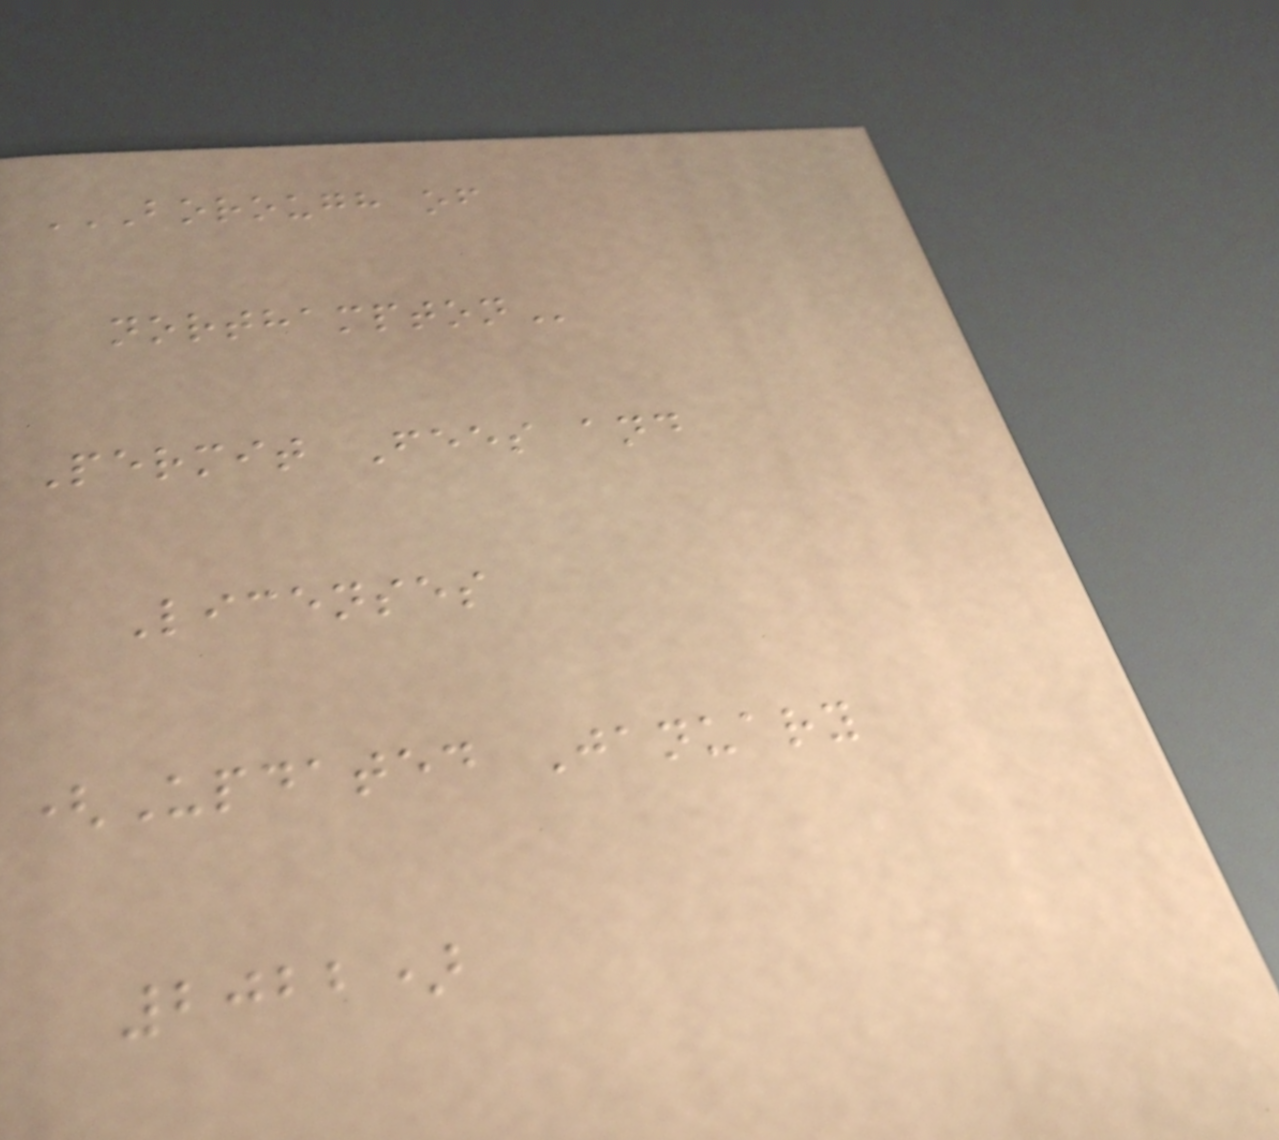BOROUGH OF
NORTHAMPTON
Permit Fees and
Licenses
(Updated January
2022)
